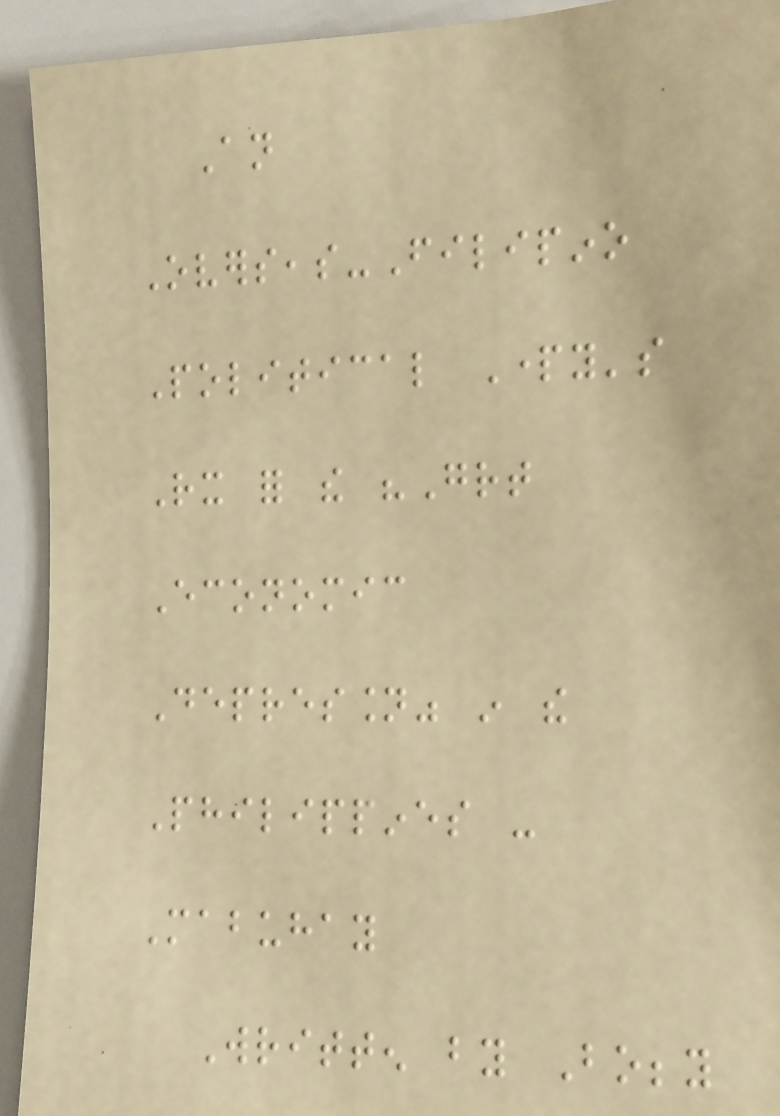An
Overseas-Filipino
Political Party's
Rx for the "Great
Economic
Depression" in the
Philippines -
Mabuhay
Written by Bobby
